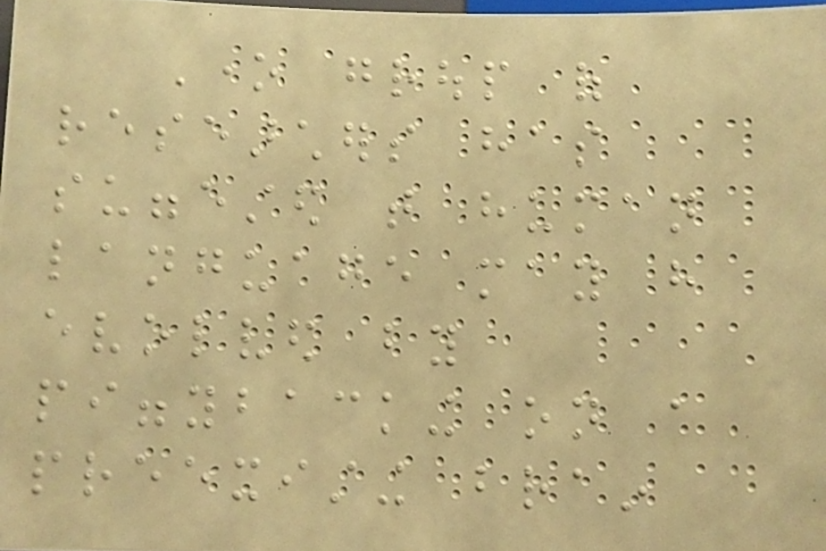One group of
researchers has
suggested that human
language may have
evolved by
piggybacking on a
preexisting brain
